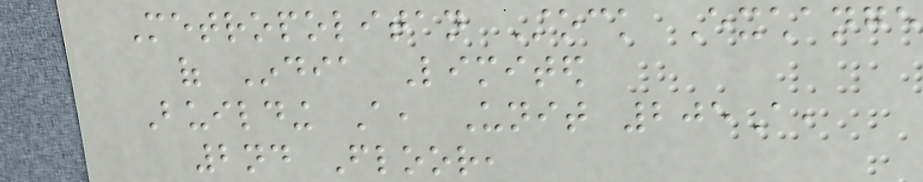Metropolitan Stock Exchange
of India Limited
Building A, Unit 205A,
2nd Floor,
